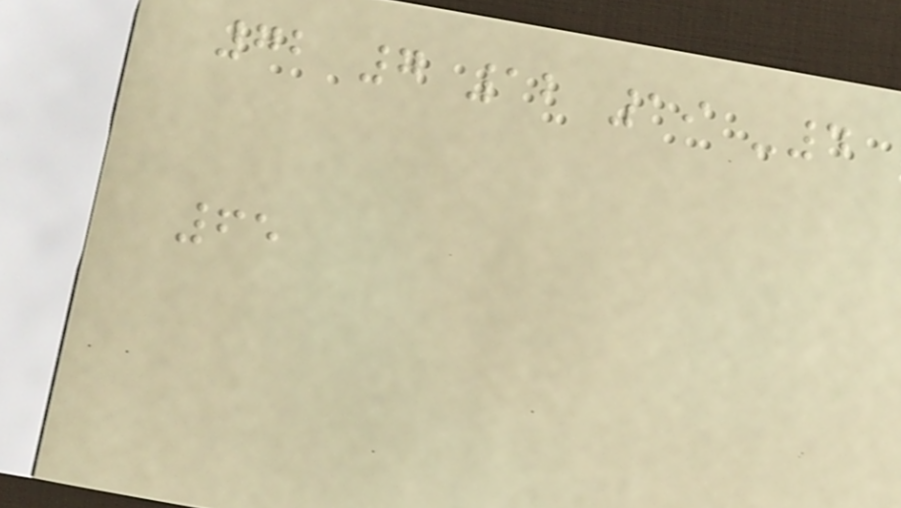72 7 12 19 -4
65
